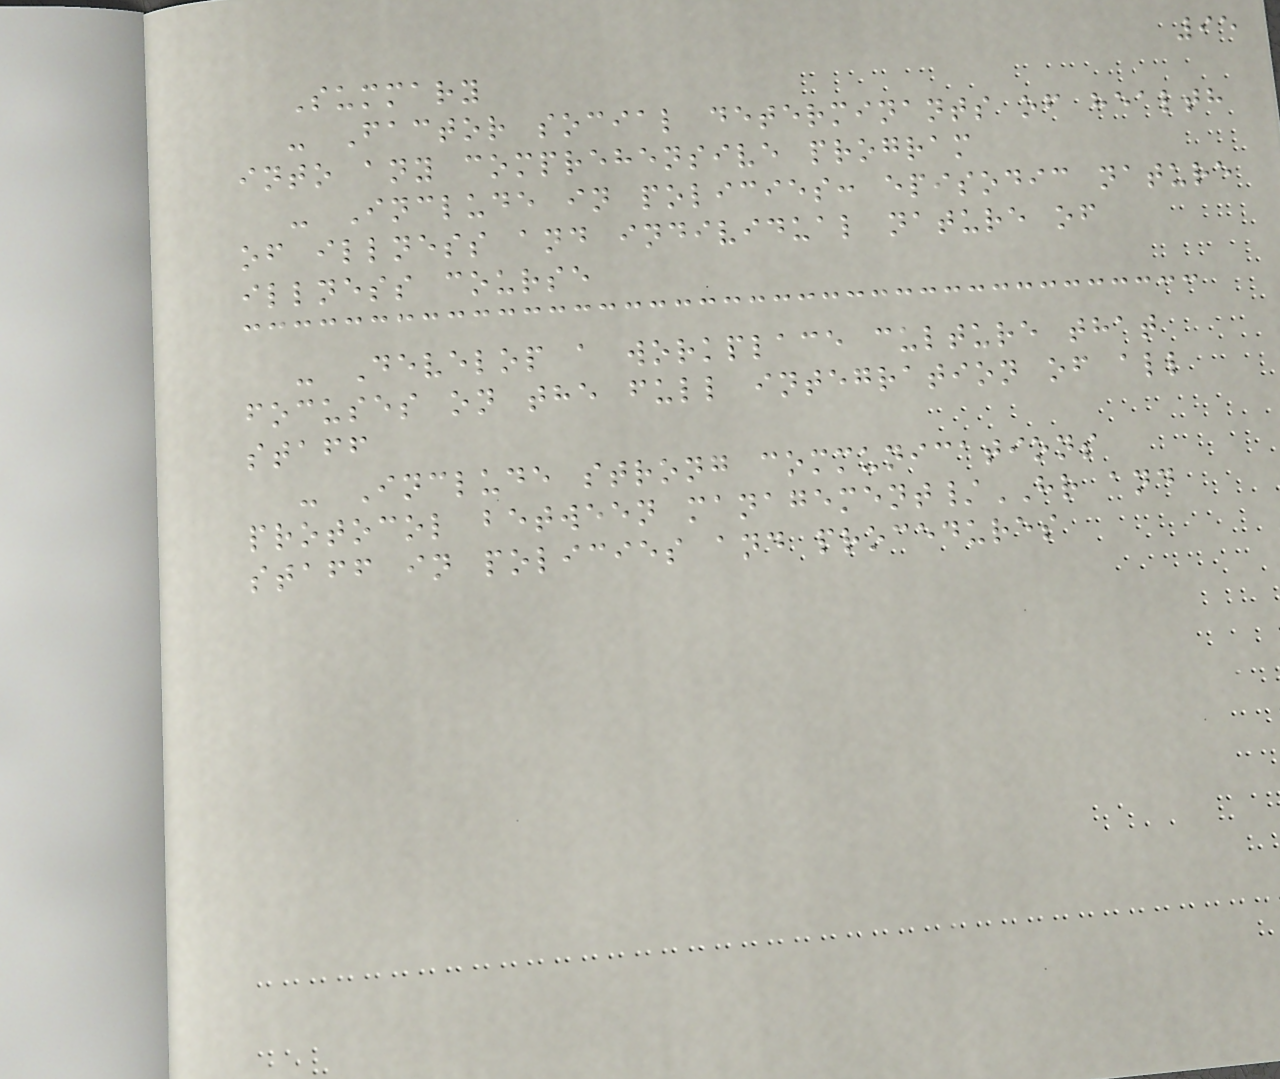95
Summary
- Factor social determinants of health
into any comprehensive program
- Include in policies: episodic nature
of illness and individual nature of
illness course
- Develop a workplace culture that
focuses on the full integration of all
staff
- Include strong communications
protocol between management/HR and
staff in policies and procedures
